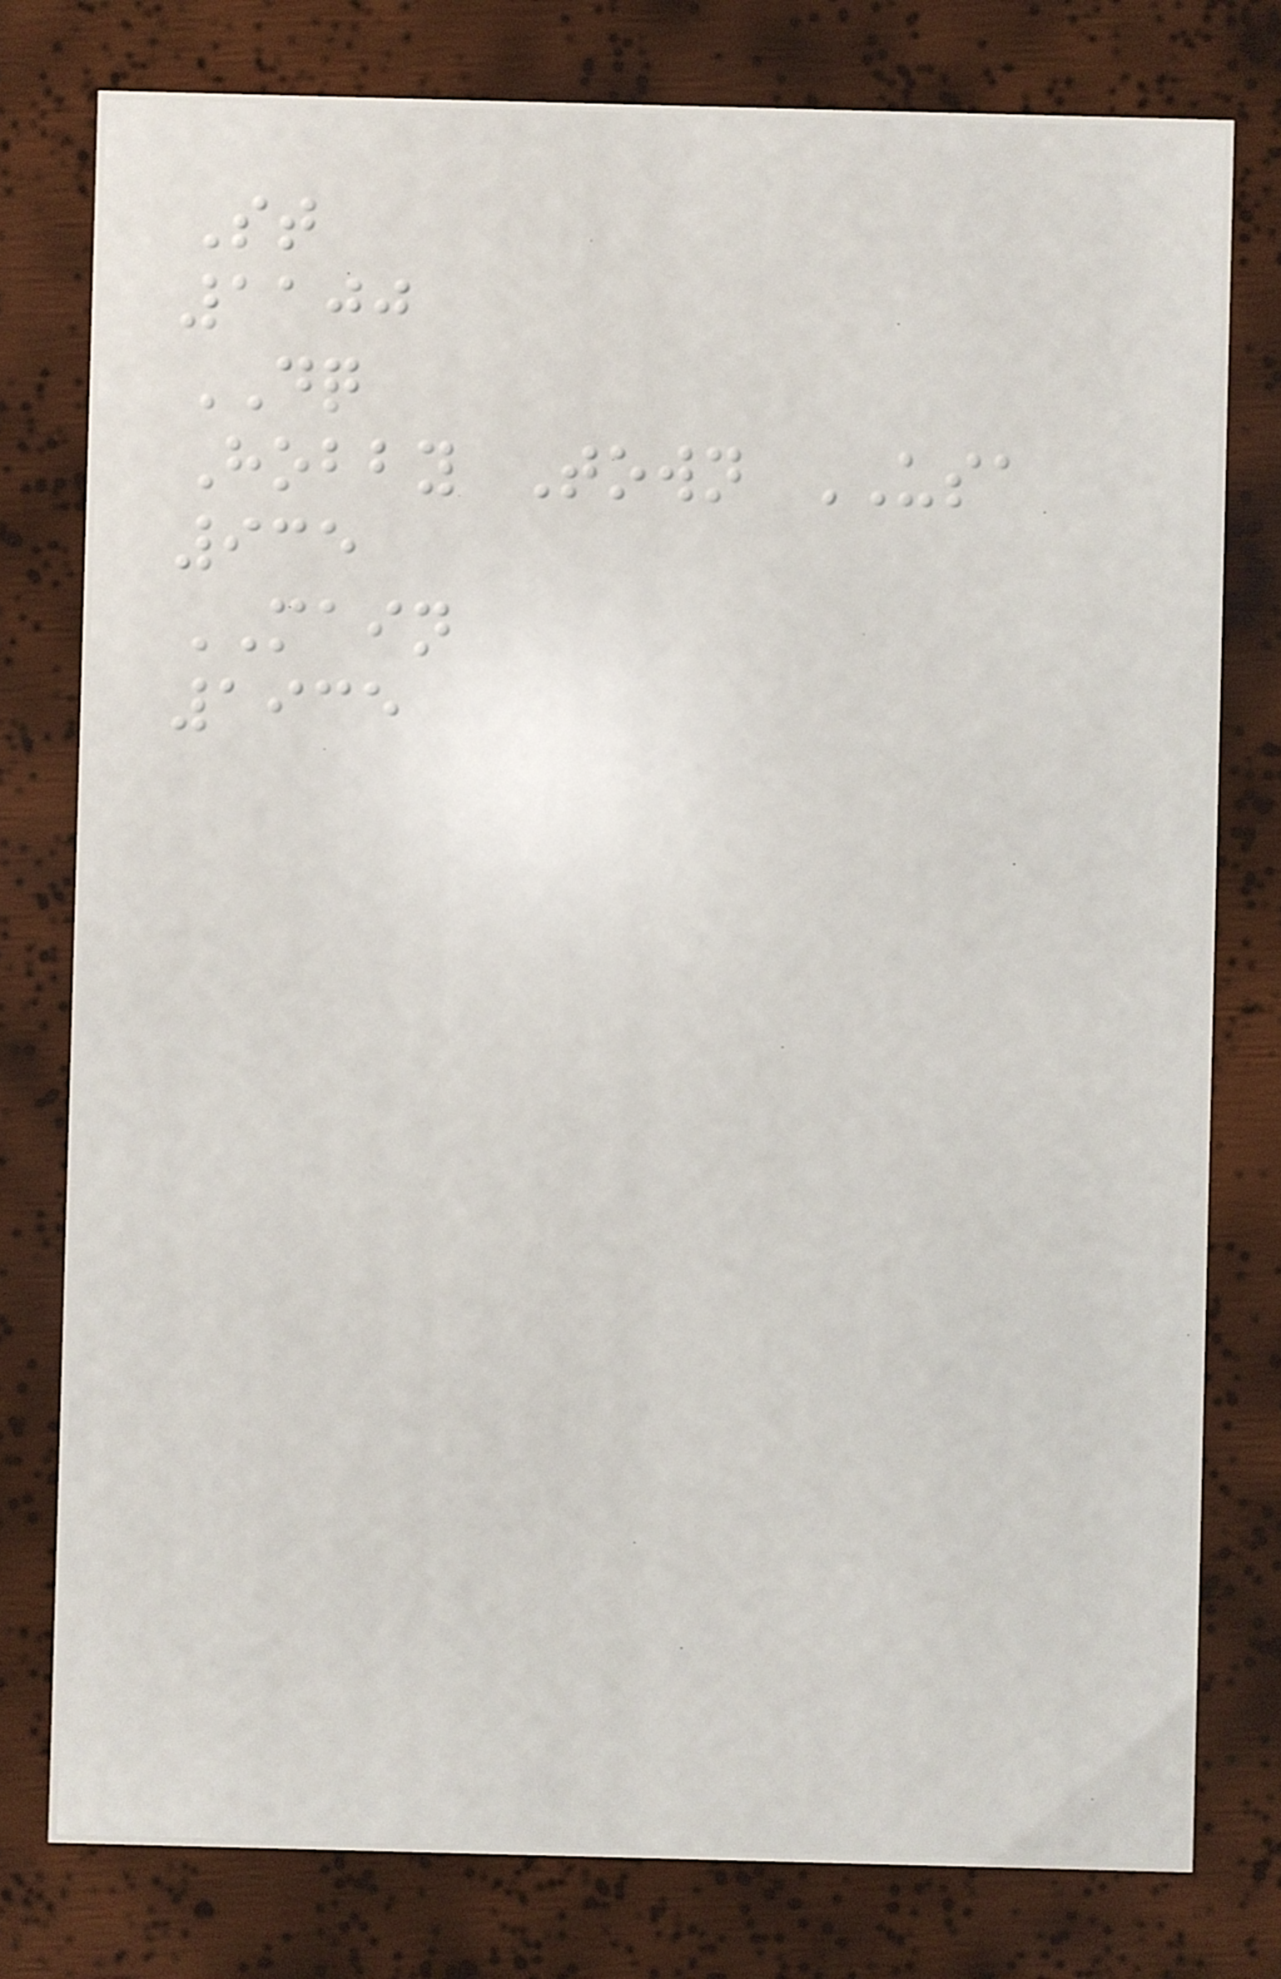St
1100
DQ
Hobby Town USA
935
MAIN
1935
